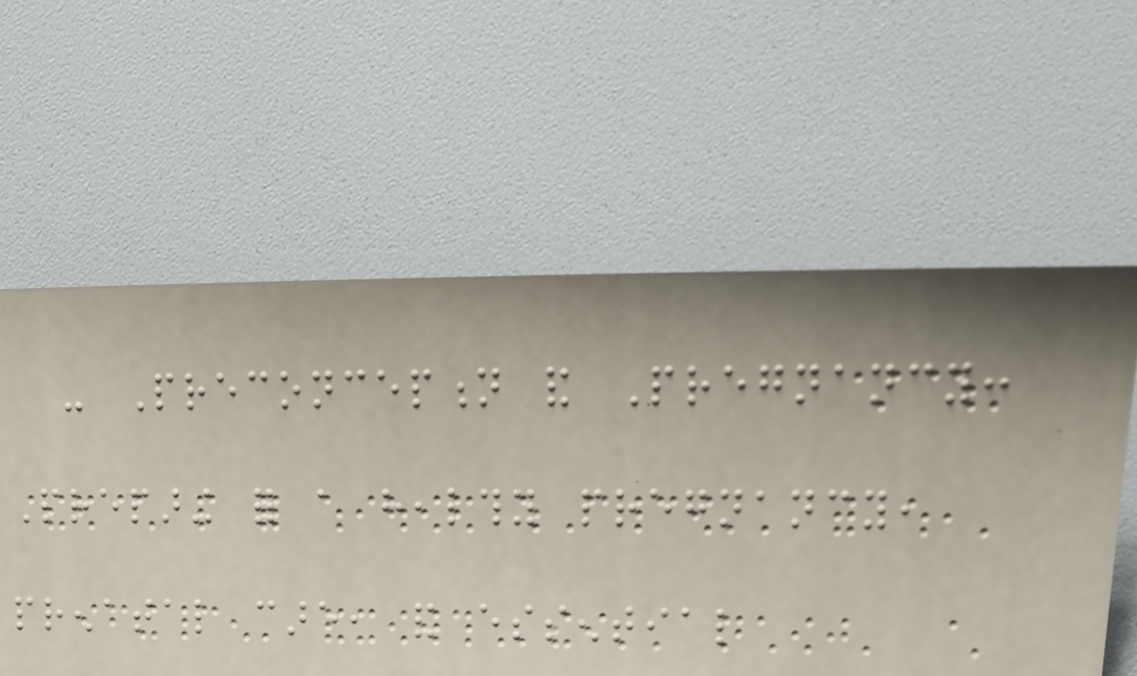- Preconception and Pregnancy:
Preparing for a healthy pregnancy,
prenatal care, and essential
